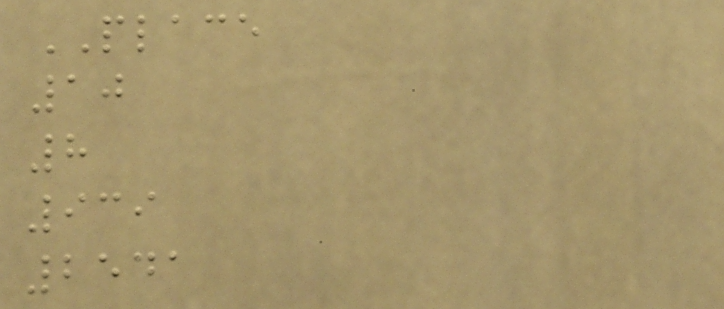PLACE
10
8
939
2541
